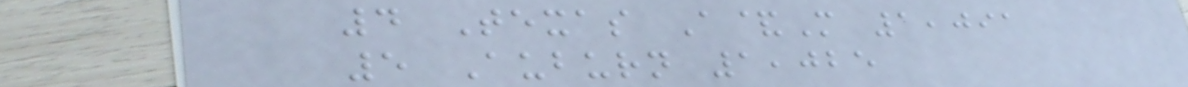4 Texas A&M 1,091
5 Auburn 1,025
